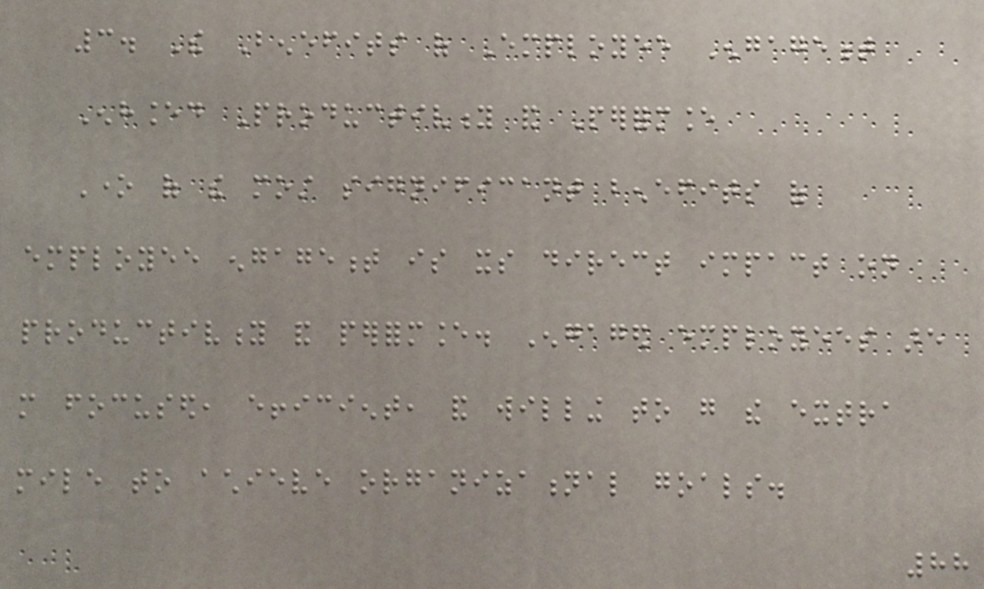3. The Benefits of Employee Engagement
Enhanced Productivity and Performance
One of the most significant benefits of
employee engagement is its direct impact on
productivity and performance. Engaged employees are
more focused, efficient, and willing to go the extra
mile to achieve organizational goals.
88
